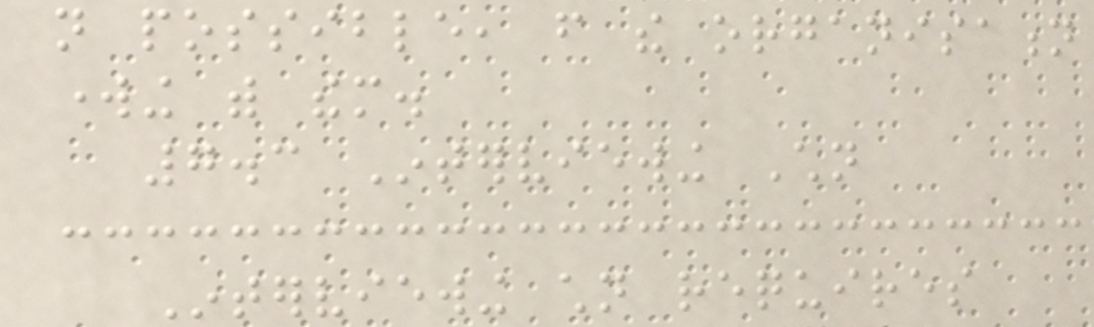not possible, from the organisation
working with them.
7.3 Interviewing Children
Interviewing children requires
